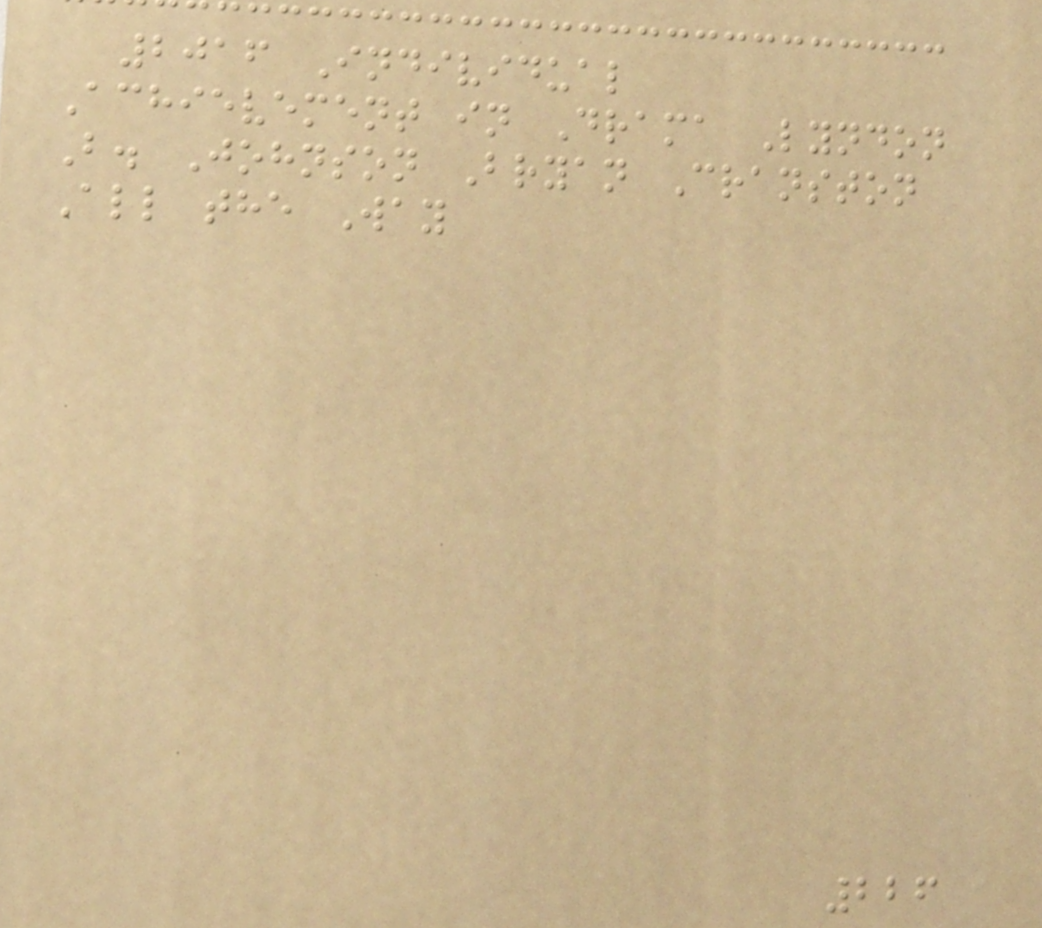2016 Individual
Achievement in Drama Lyndon
B. Johnson Bryan Cranston
All the Way
226
